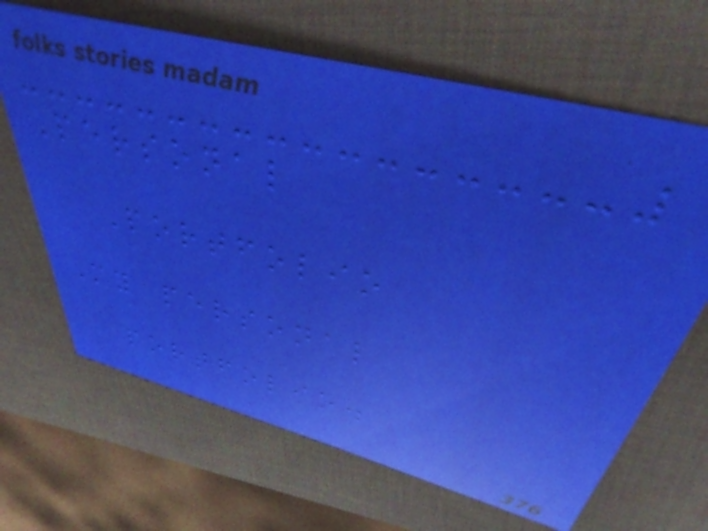Personal
Portfolio
My personal
portfolio.
